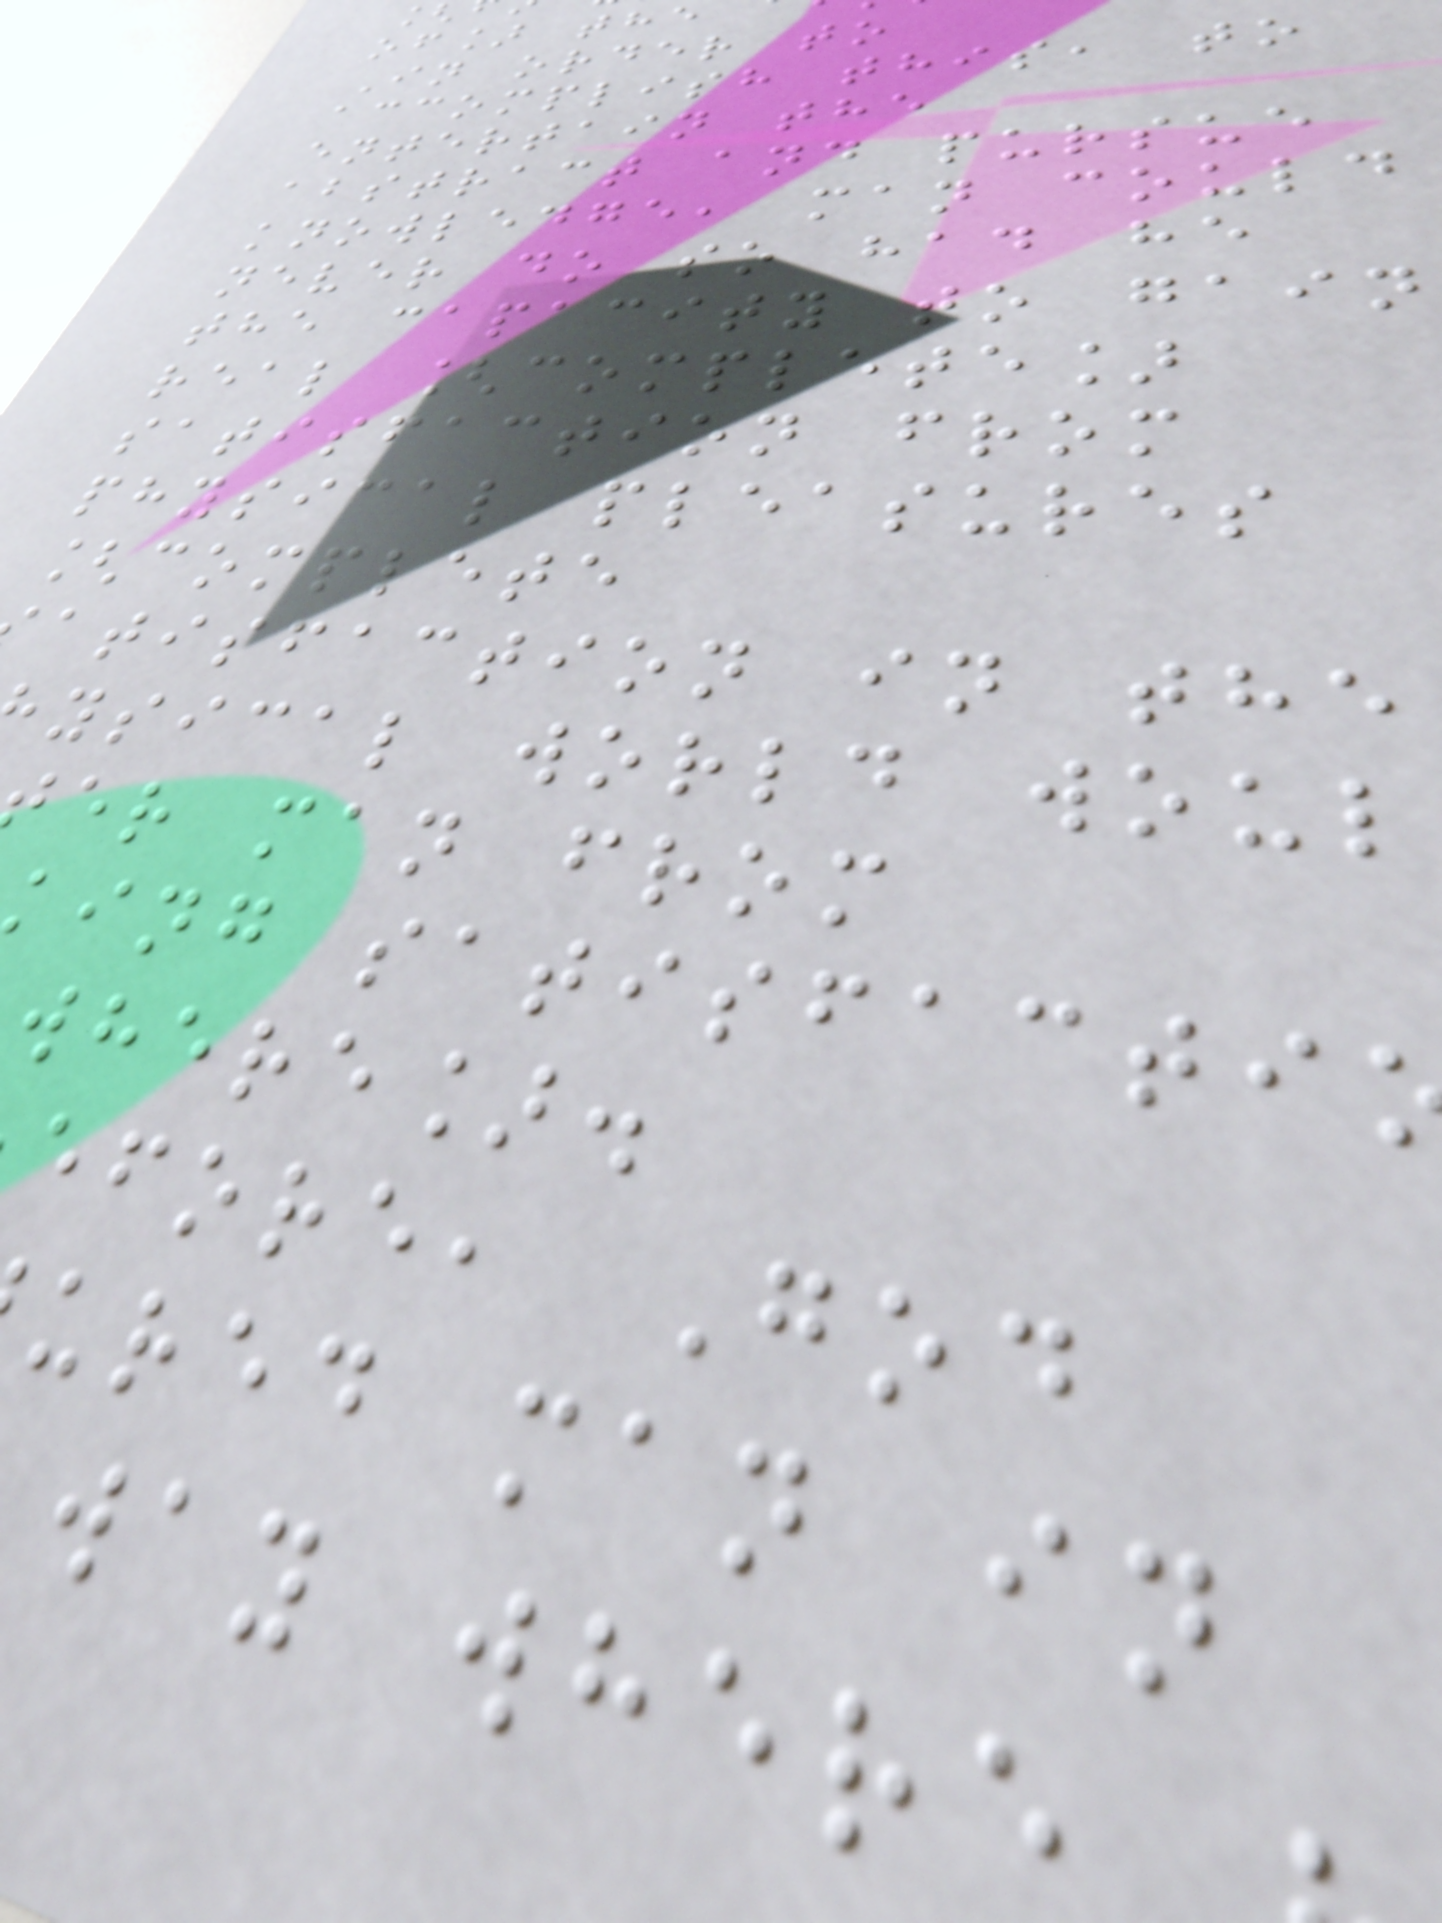of] the
In order to
accomplish this, to
entertain the
abstract and pursue
knowledge, man could
never do so had he
the capacity to gain
real [complete]
satisfaction from
physical pleasures
[complete
atisfaction in the
ysical world woul
er man from
king satisfacti
where].
efore, God
ured man in
way where
